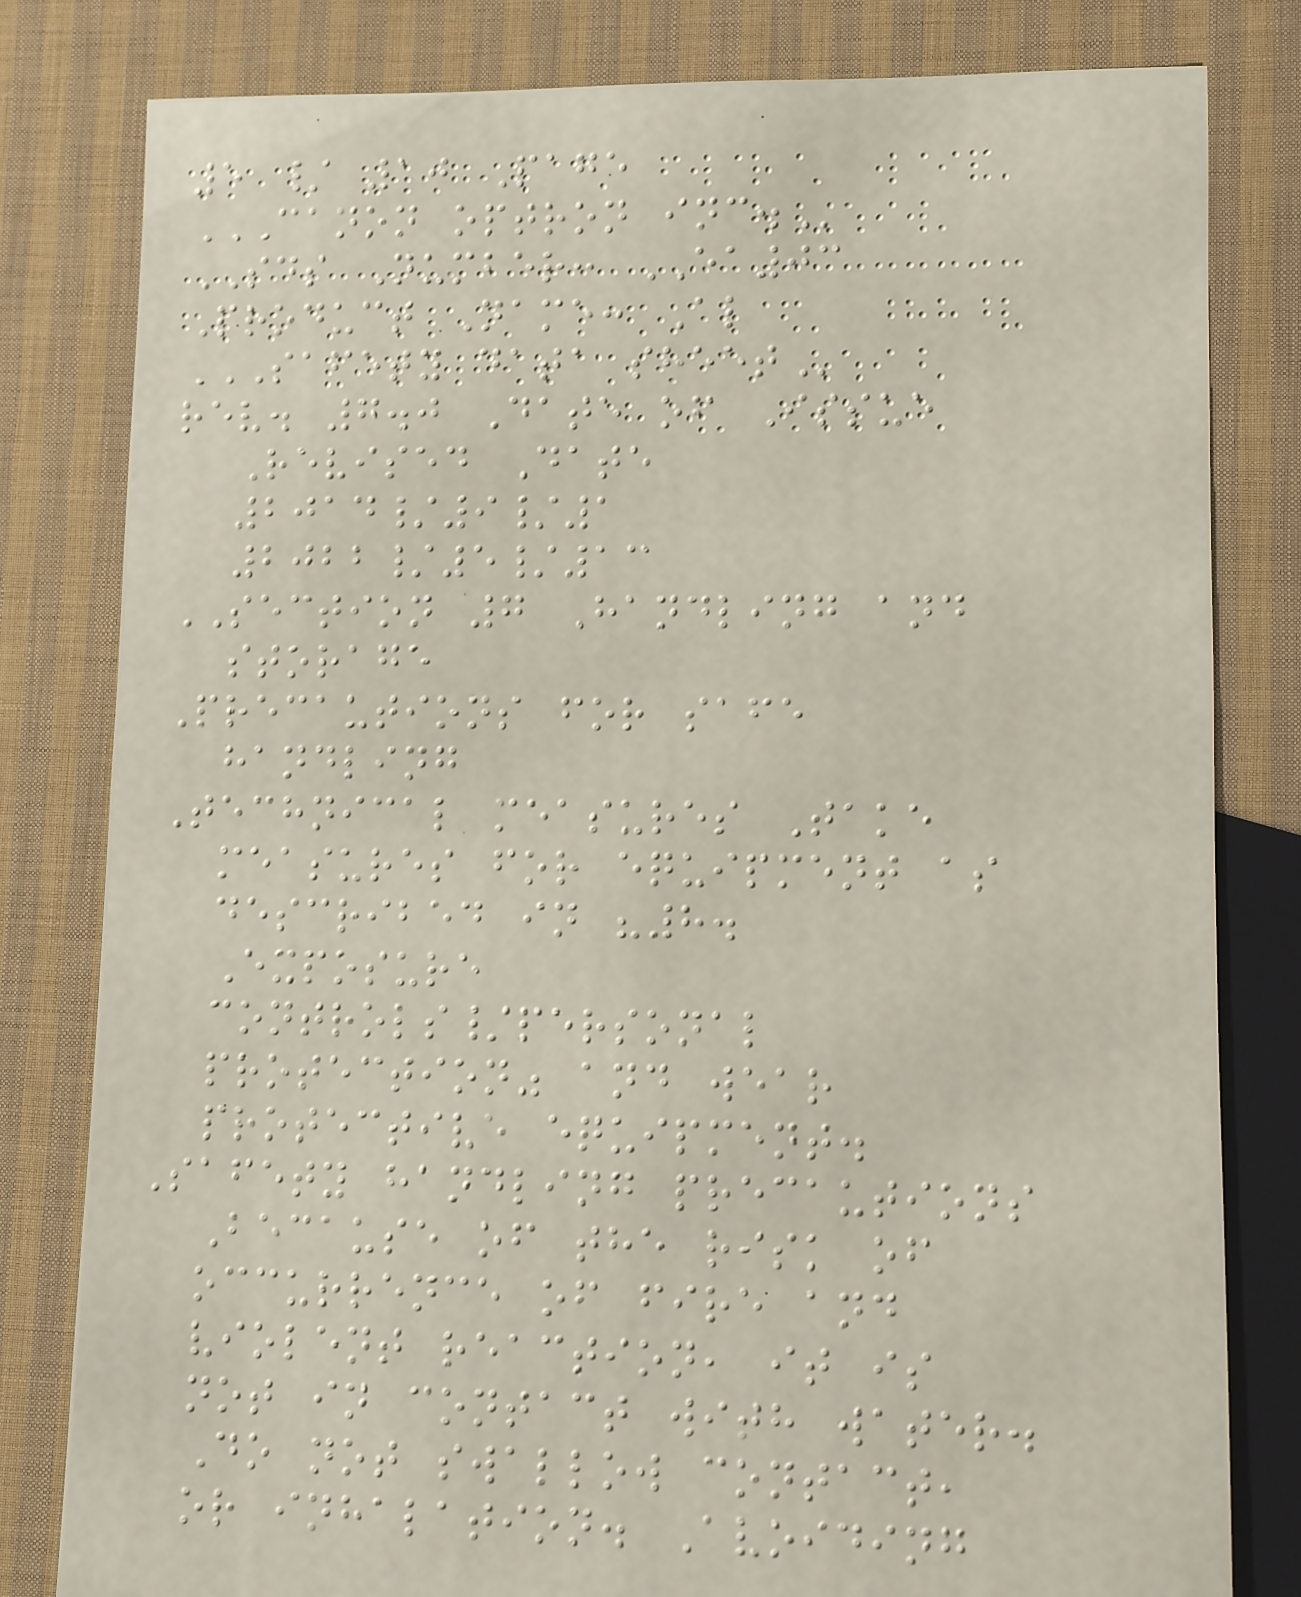5 / 10 Page
CANON OPTRON INC.
SDS Number: EA03
Product Name: Al
SAFETY DATA SHEET
rev. 7.0 Date of Issue
Revised Date
2014/9/1
2022/5/13
SECTION 7 Handling and
storage
Precautions for safe
handling
Technical measures Take
measures for equipment as
described in "8.
Exposure
controls/personal
protection" and wear
protective equipment.
Safety handling precautions
Because of the risk of
occurrence of fire and
violent reaction, it is
not in contact with water.
Do not swallow contact,
or inhalation. Avoiding
